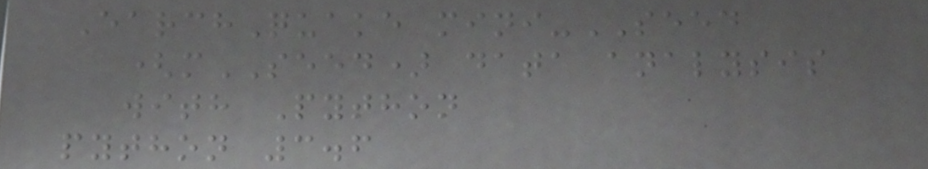EarchQuake mini-SEED
(mSEED) data analysis
with Python
python 3.6
